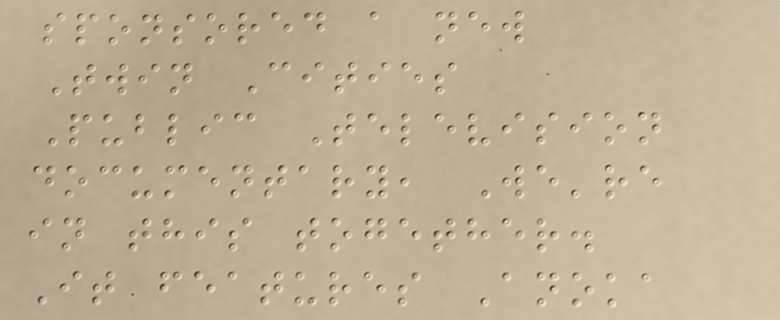sponsored a new
Twin Cities
Public Television
documentary, We're
in this together.
It features Anoka
